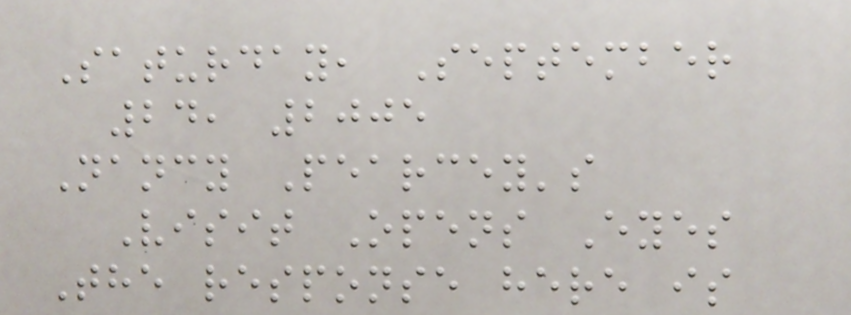Saturday, September
24, 2005
Nancy Pearcey's
Visit Opens Eyes
The response here is
